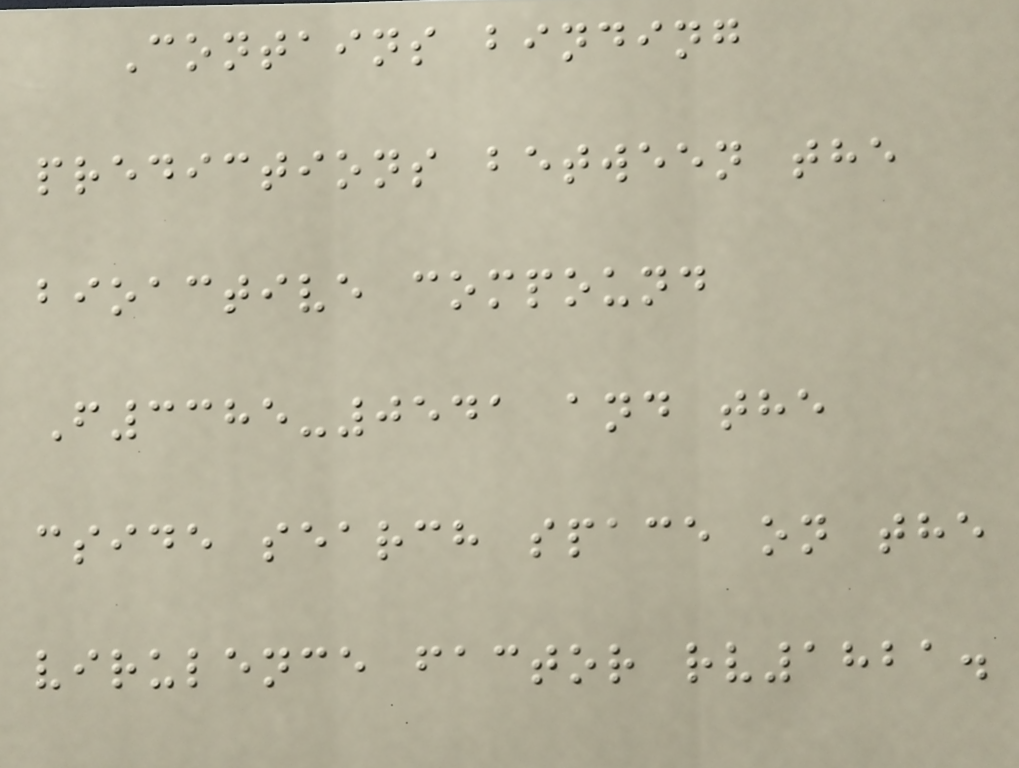Contains binding
predictions between the
bioactive compound
F3385-0541 and the
cside search space on the
virulence factor rv1821.
